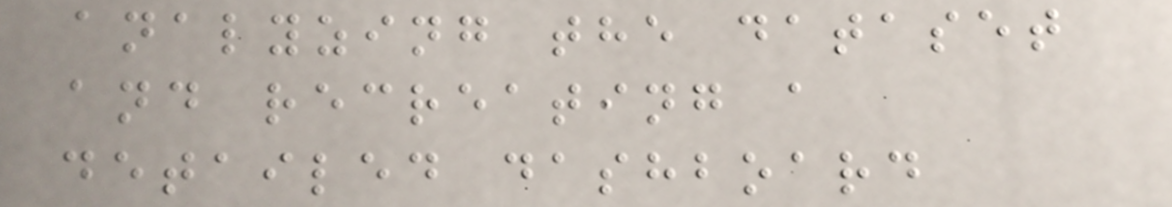analyzing the dataset
and recreating a
detailed dashboard
